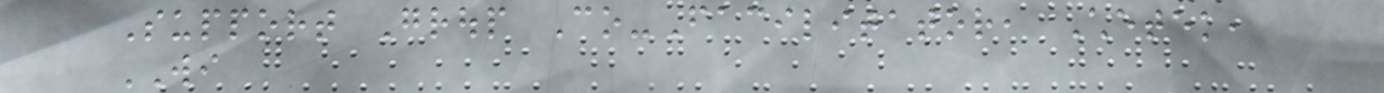Support Group Co-Facilitator, Chetek,
WI
